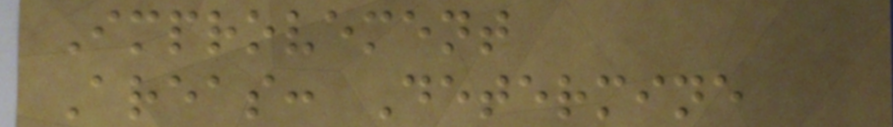Improvement
Areas: Determine
